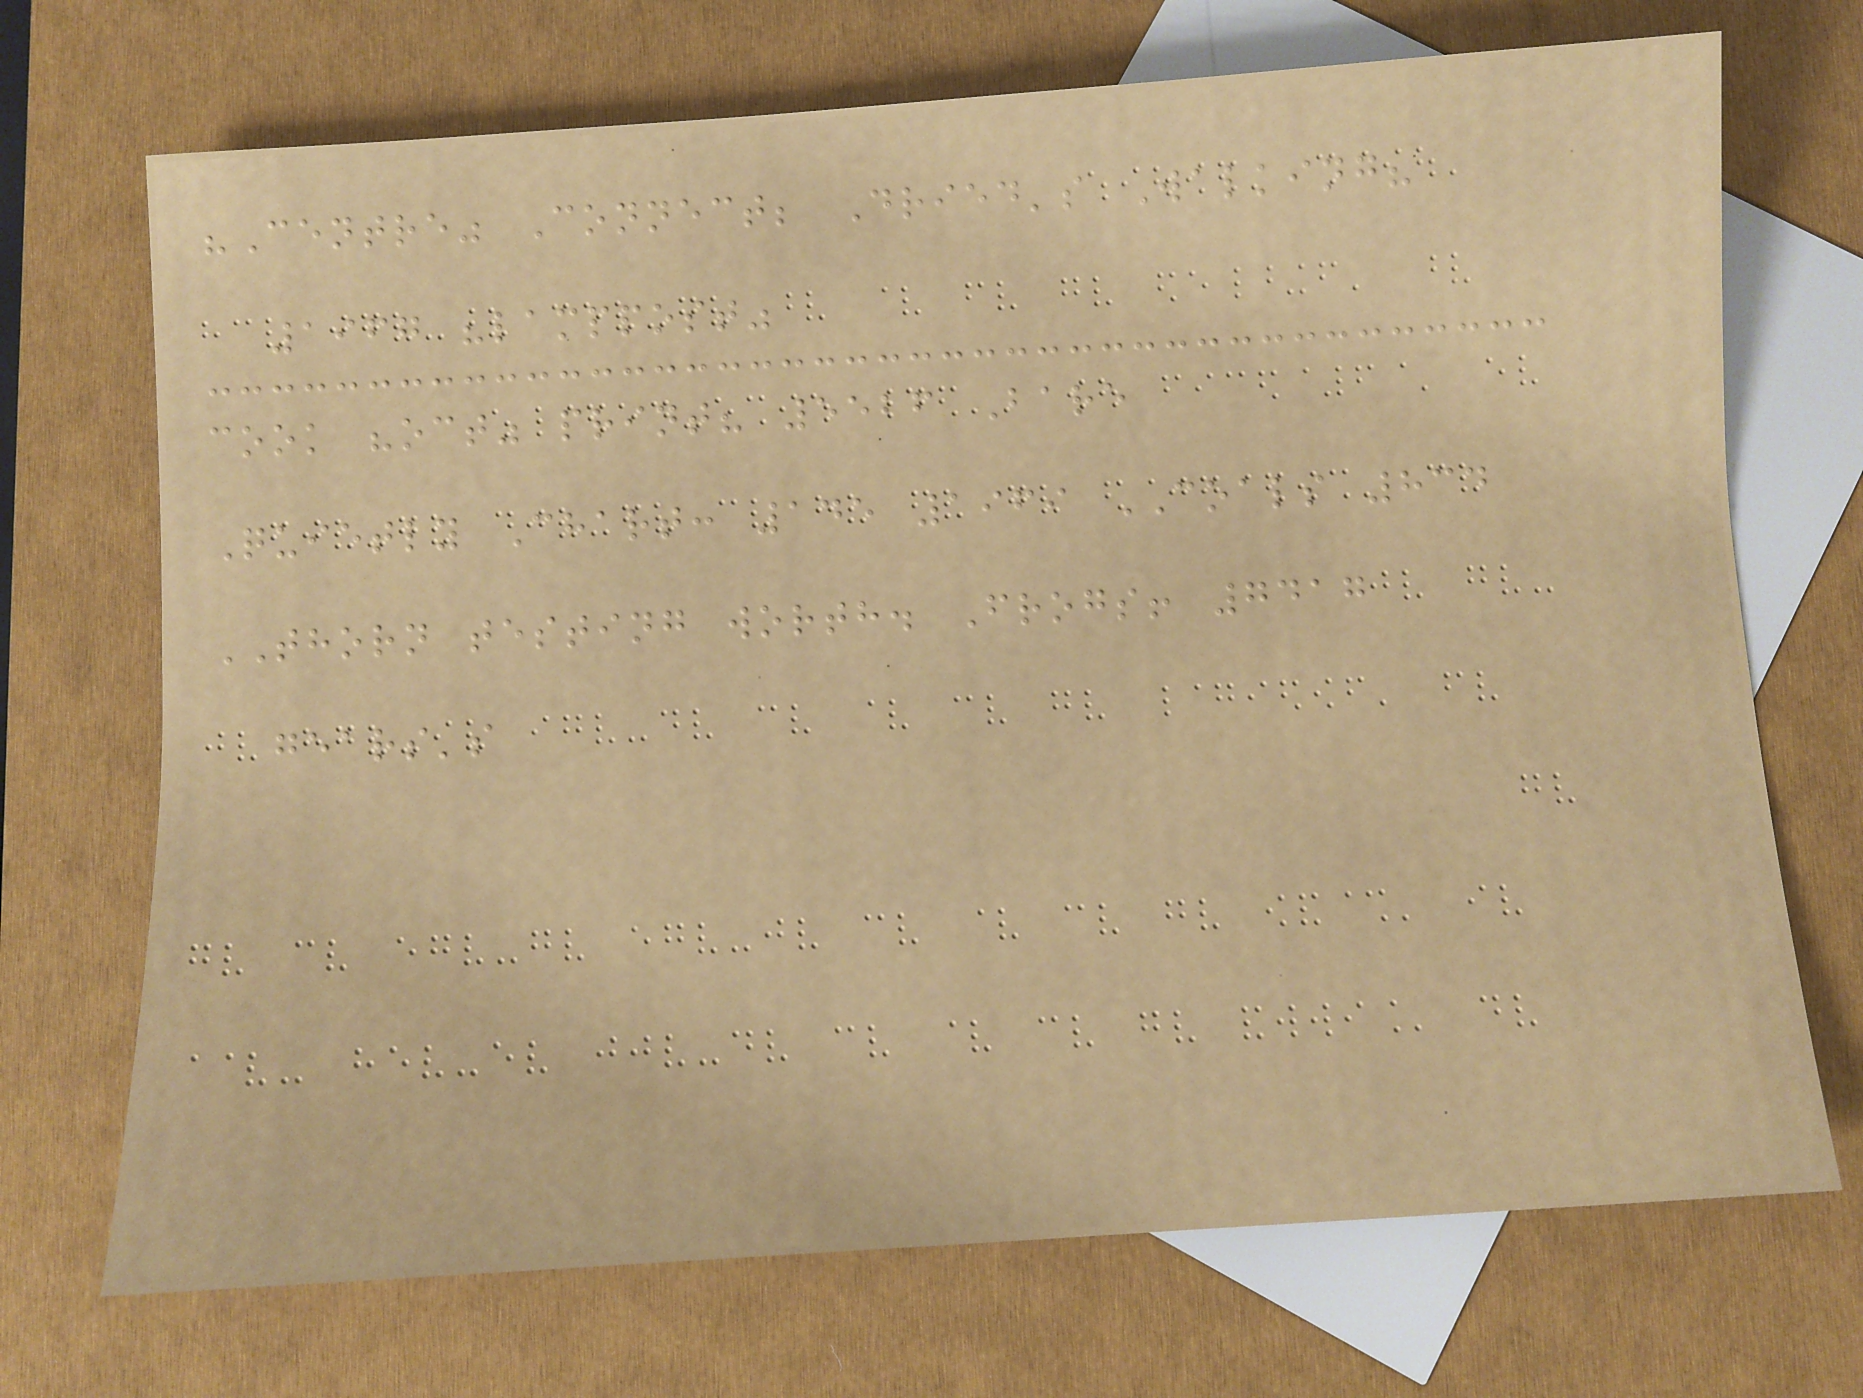"Centre" Connect; Dried's Walking?
1967 "lamppost"
cook "oct" print? 5526 Bare
Quietly Chart: 145 1969 COALS 834
THORN testing worth. Frogs! 7417
gears's
